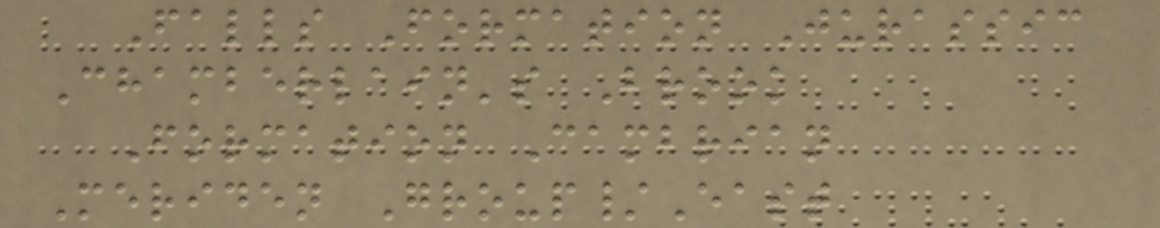Falls Formation Jurassic
Chamberlain's Brook
Formation Cambrian
Meriden Group/East
